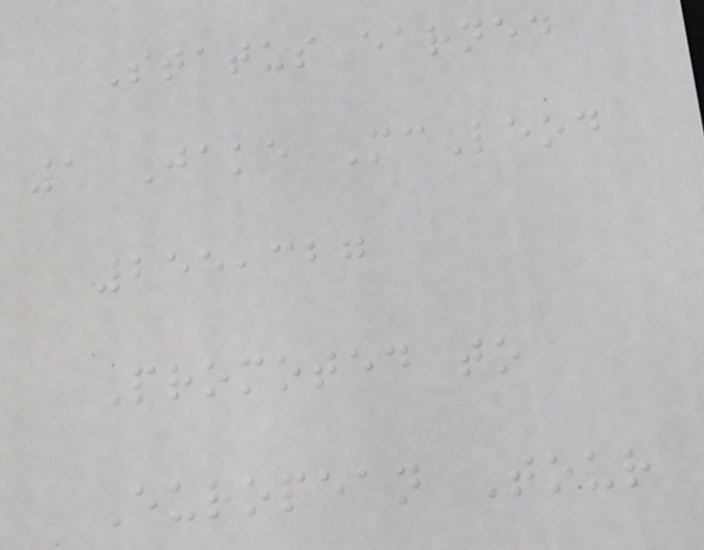Status earned
1 Jake McLeod
255,327
Promoted to
European Tour
